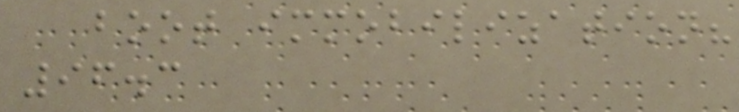boot immobilization?
96.3
